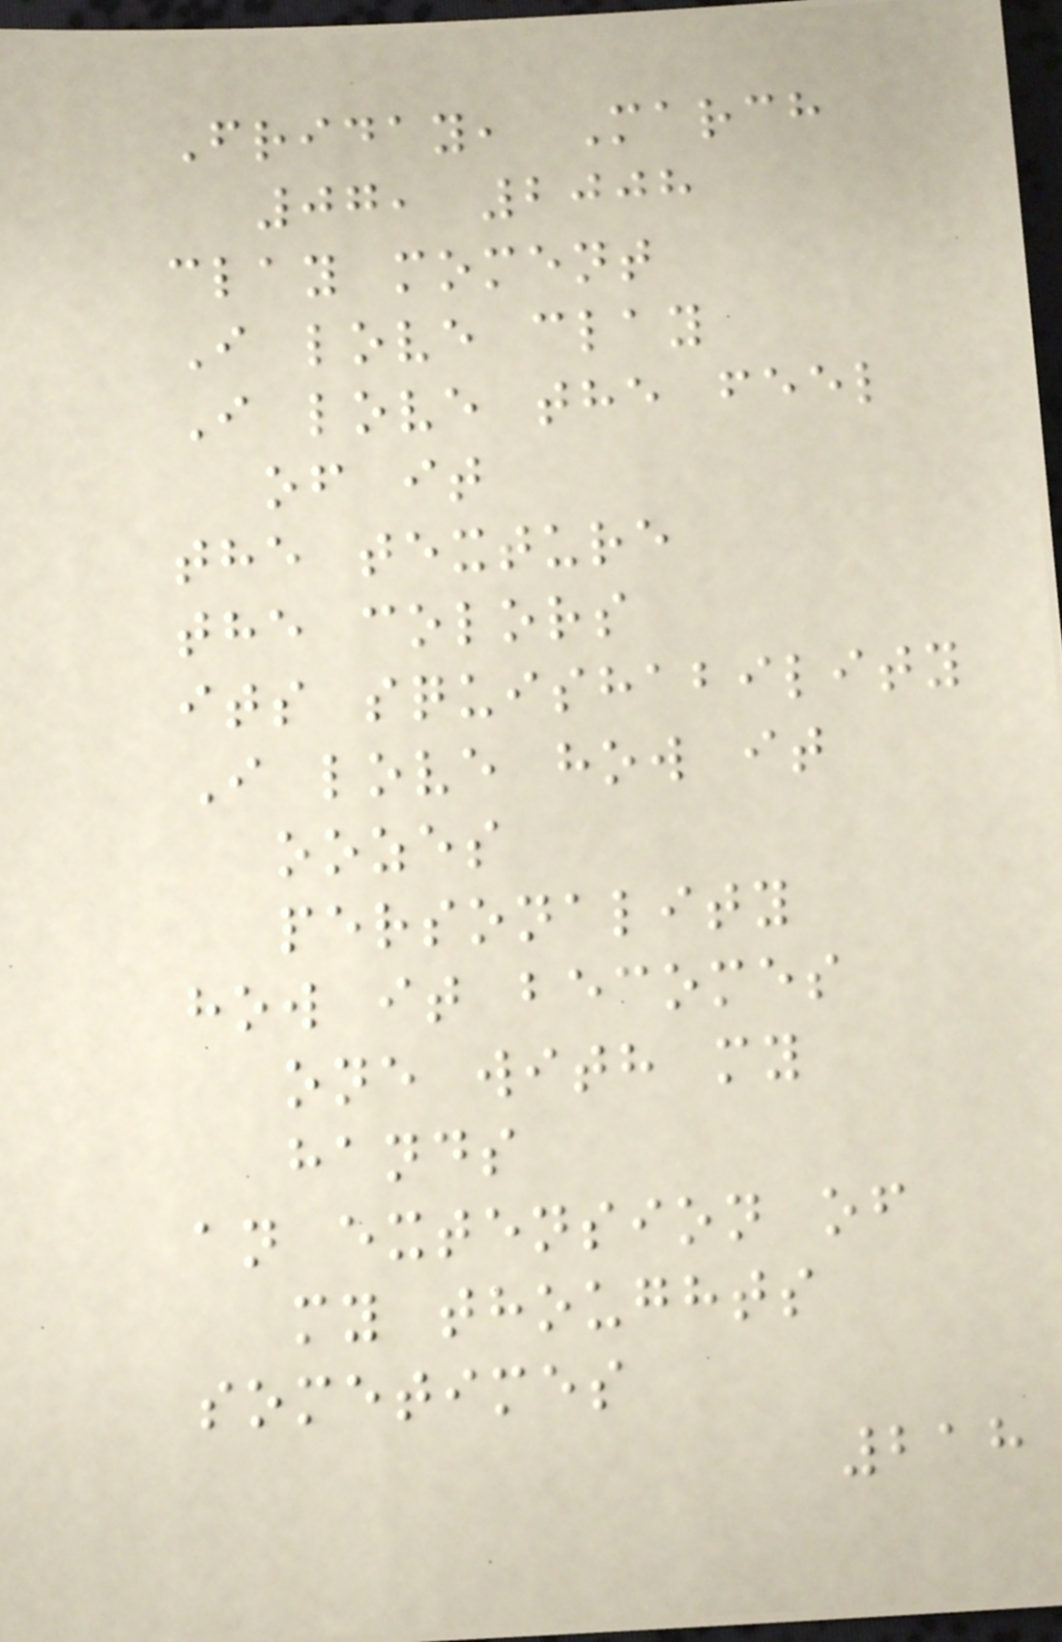Friday, March
07, 2008
clay moment
I love clay
I love the feel
of it
the texture
the colors
its squishability
I love how it
oozes
personality
how it becomes
one with my
hands
an extension of
my thoughts
sometimes
218
